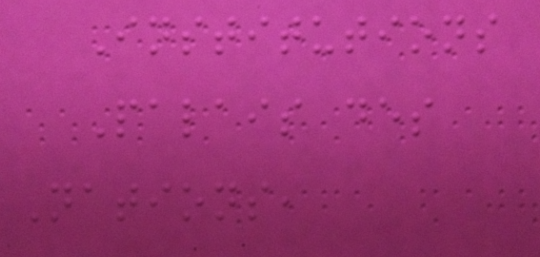Institutions
Palais des
Nations,
